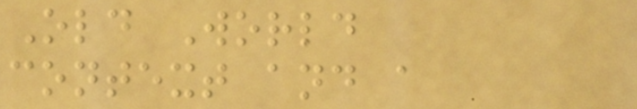Old World
context and a
